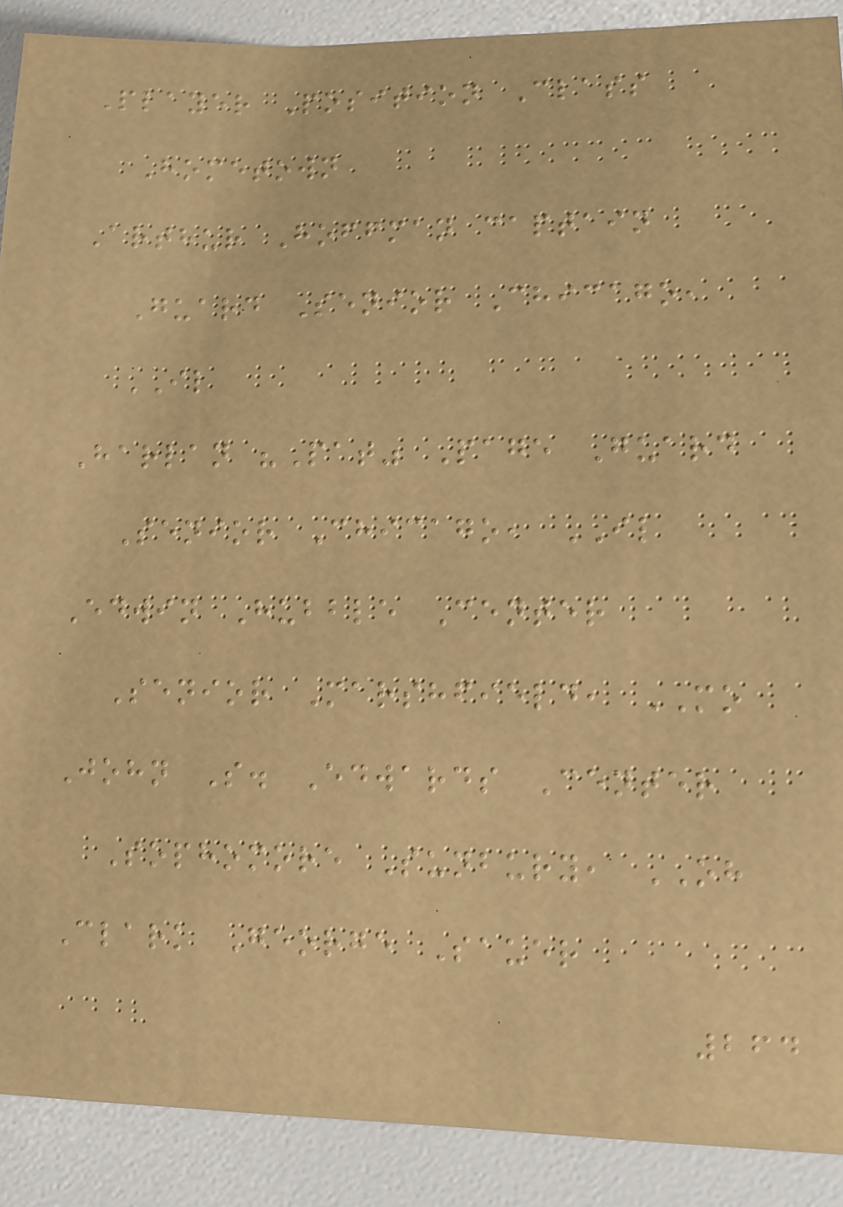Player Position Class
Hometown
Arthur Hoffman captain
Guard Senior Chicago,
IL
Harlan "Pat" Page Guard
Senior Chicago, IL
Edwin Hubble Center
Senior Marshfield, MO
John S. Edwards Center
Sophomore Sunbury, OH
Clark George Sauer
264
